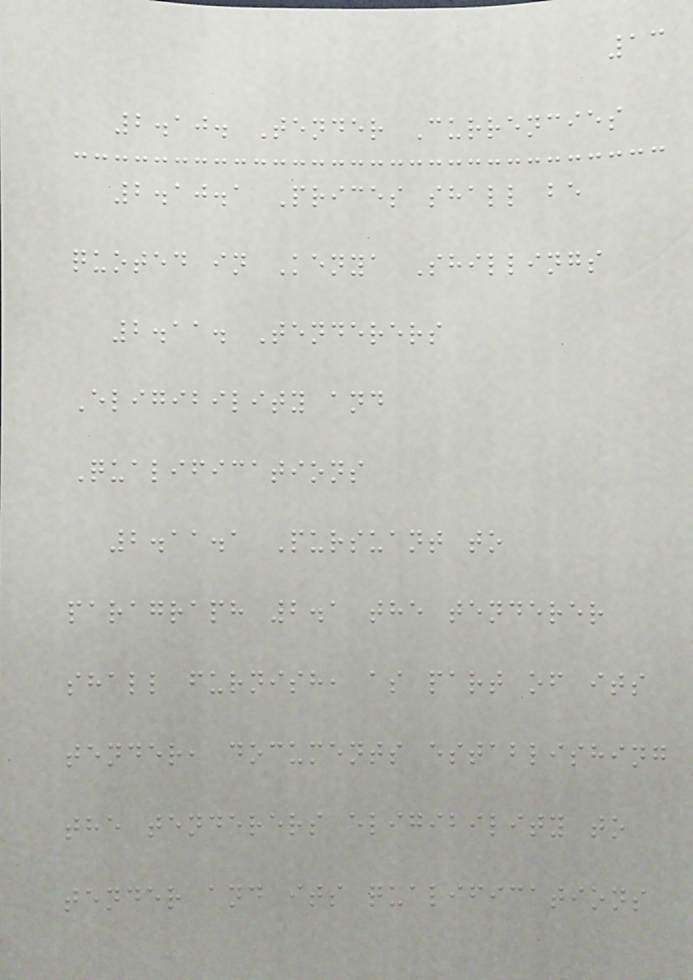13
2.10. Tender Currencies
2.10.1 Prices shall be
quoted in Kenya Shillings
2.11. Tenderers
Eligibility and
Qualifications
2.11.1 Pursuant to
paragraph 2.1 the tenderer
shall furnish, as part of its
tender, documents establishing
the tenderers eligibility to
tender and its qualifications
